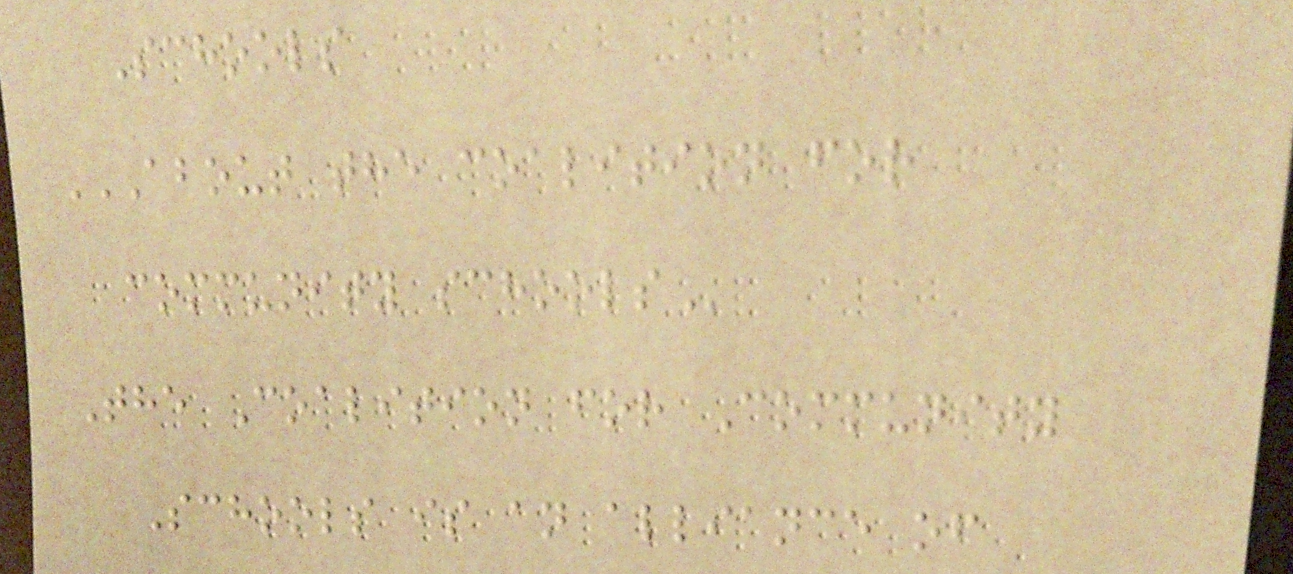Schools
ABOUT THE COALITION FOR
COMMUNITY SCHOOLS
The Coalition for Community
Schools is an alliance of
